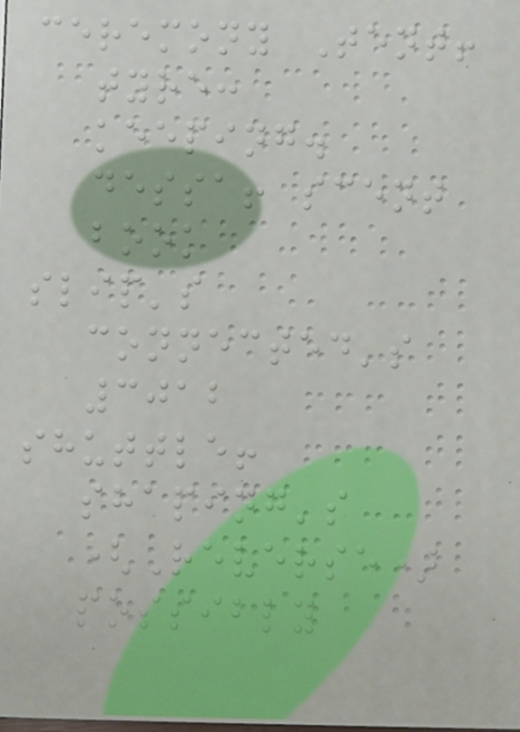ceremony Tent!
tyre:
keeping.
dessa! scent
book
slip's
connected's
3012
shuttle!
shaping's
(Reverse)
possibly
